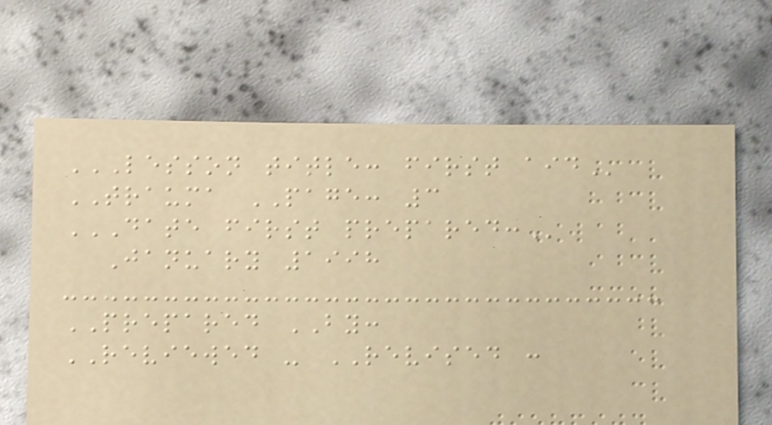LESSON TITLE: FIRST AID
TRAUMA PAGE: 3
DATE FIRST PREPARED:
January 1998
PREPARED BY:
REVIEWED - REVISED :
